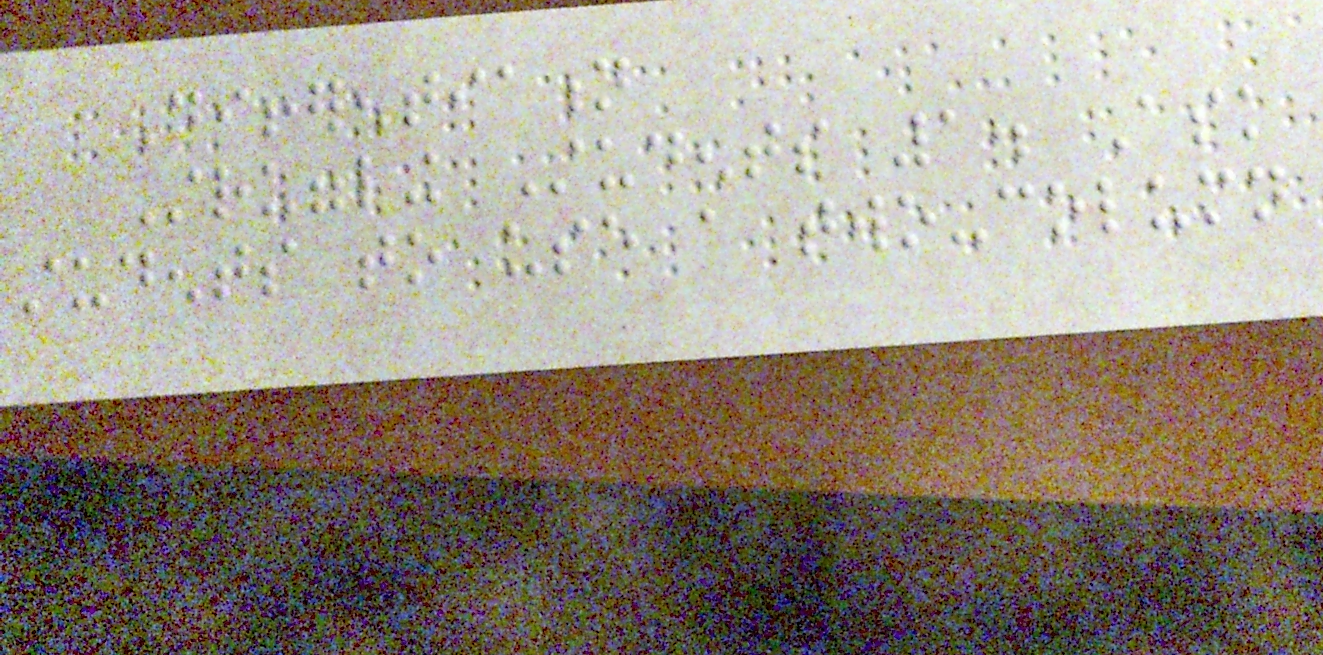Differentiation
Struggling Students 1. Ask
students to use a two-column
